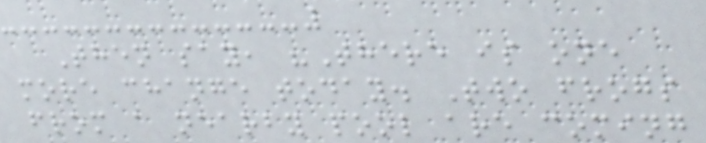Then say, "There is one
more change today. Two frogs
from a nearby pool are coming
